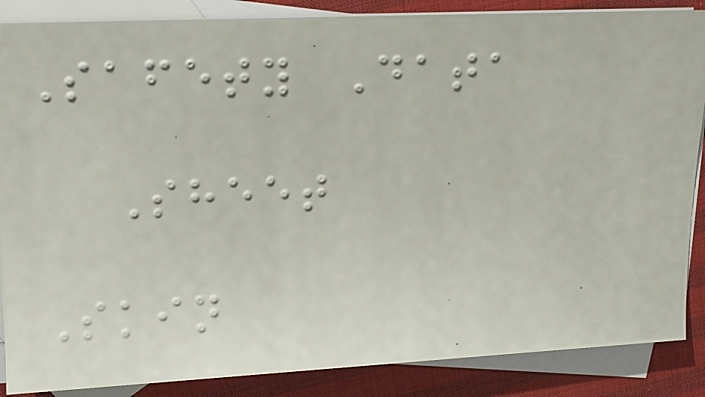Safety Data
Sheet
Skin
